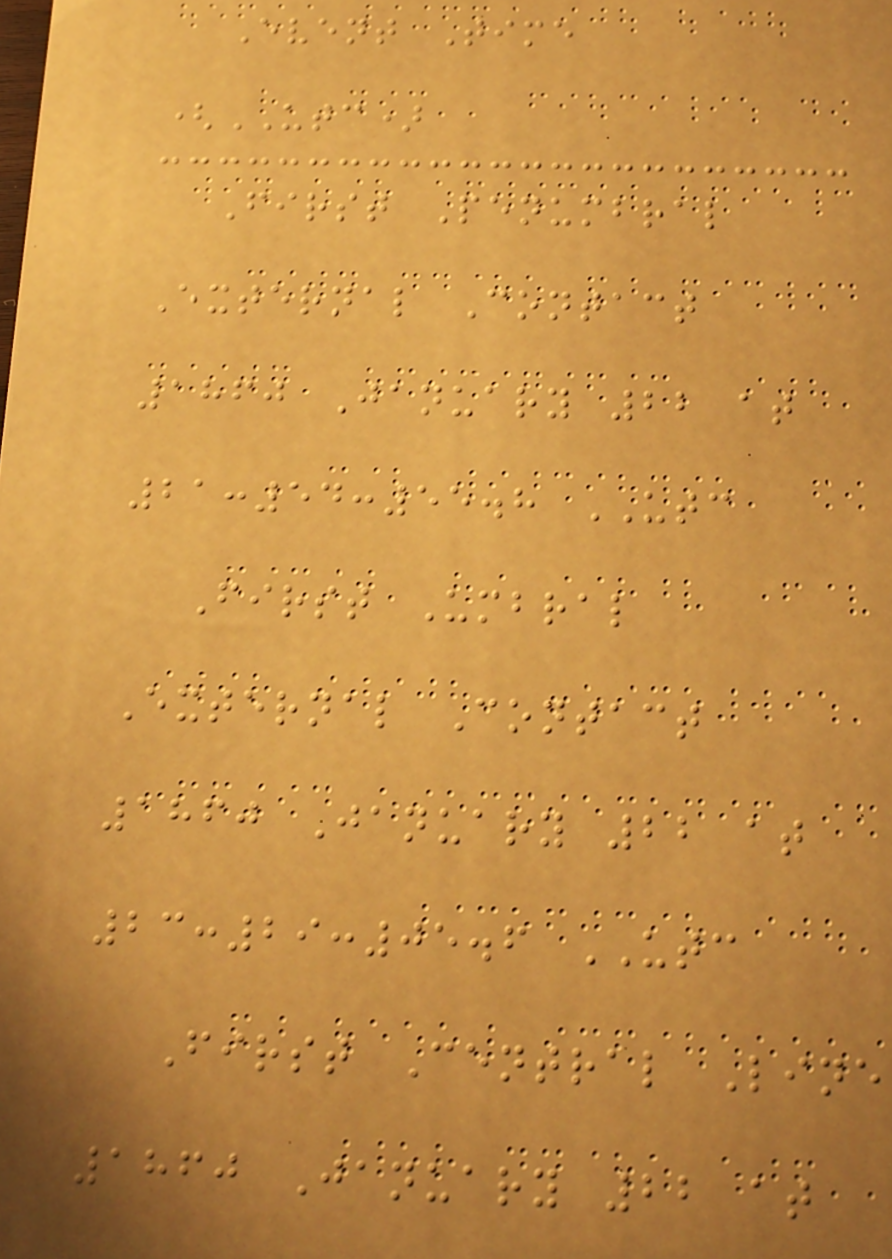Event Time
(UTC)
First Penumbral
External Contact
1860 January 22 at
21:54:55.8 UTC
First Umbral
External Contact
1860 January 22 at
23:29:05.6 UTC
First Central Line
1860 January 22 at
